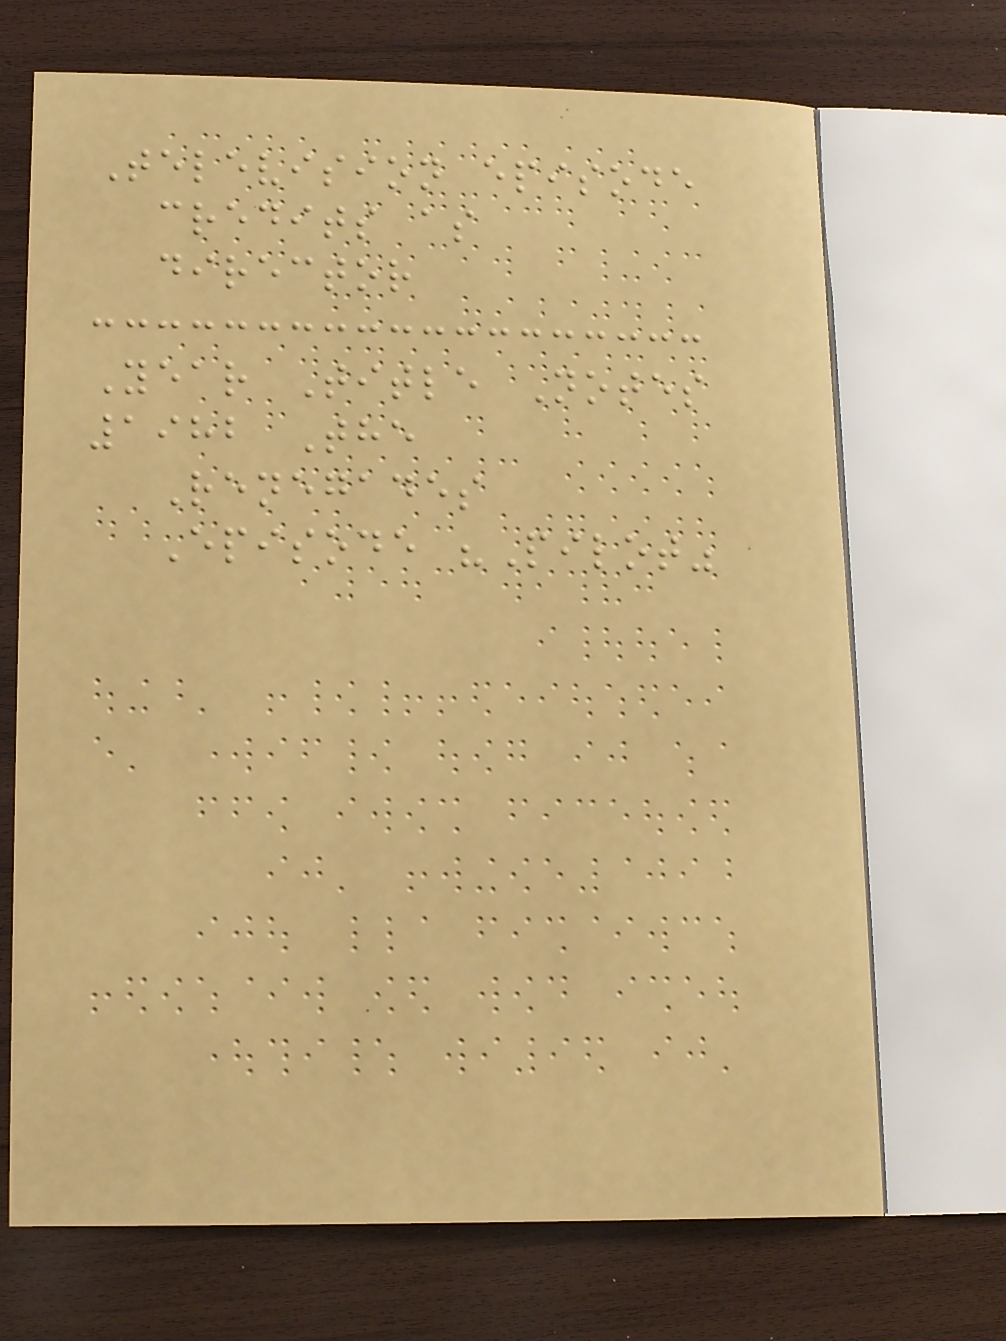Television episode
credits as
director
Year Title Notes
1982 The
Renegades
Episode "Pilot"
